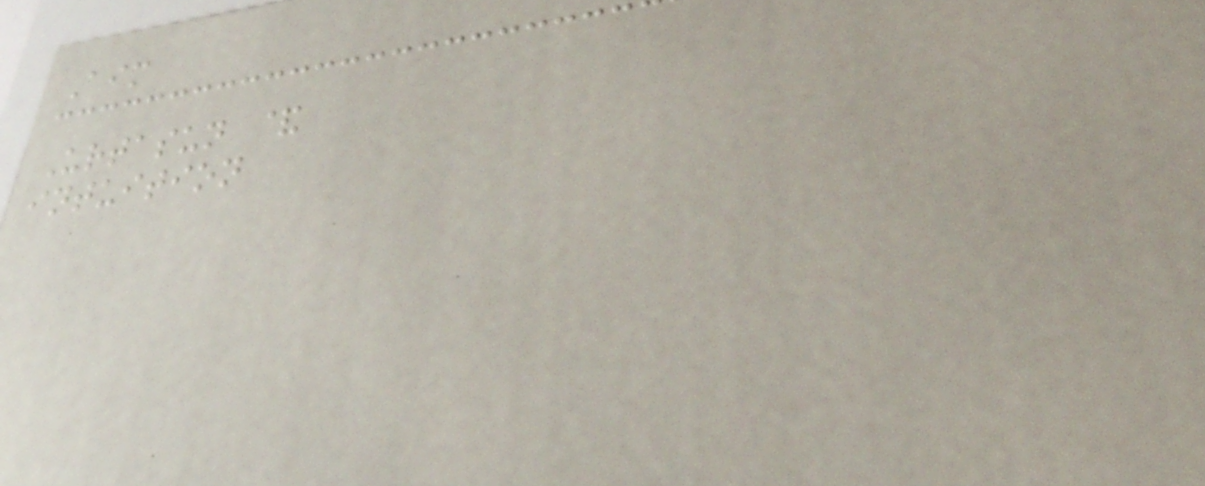Aim
Urtasun &
intuition
